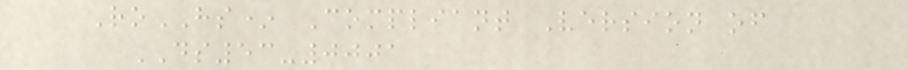RoHS* Compliant Version of
DS53-0001
